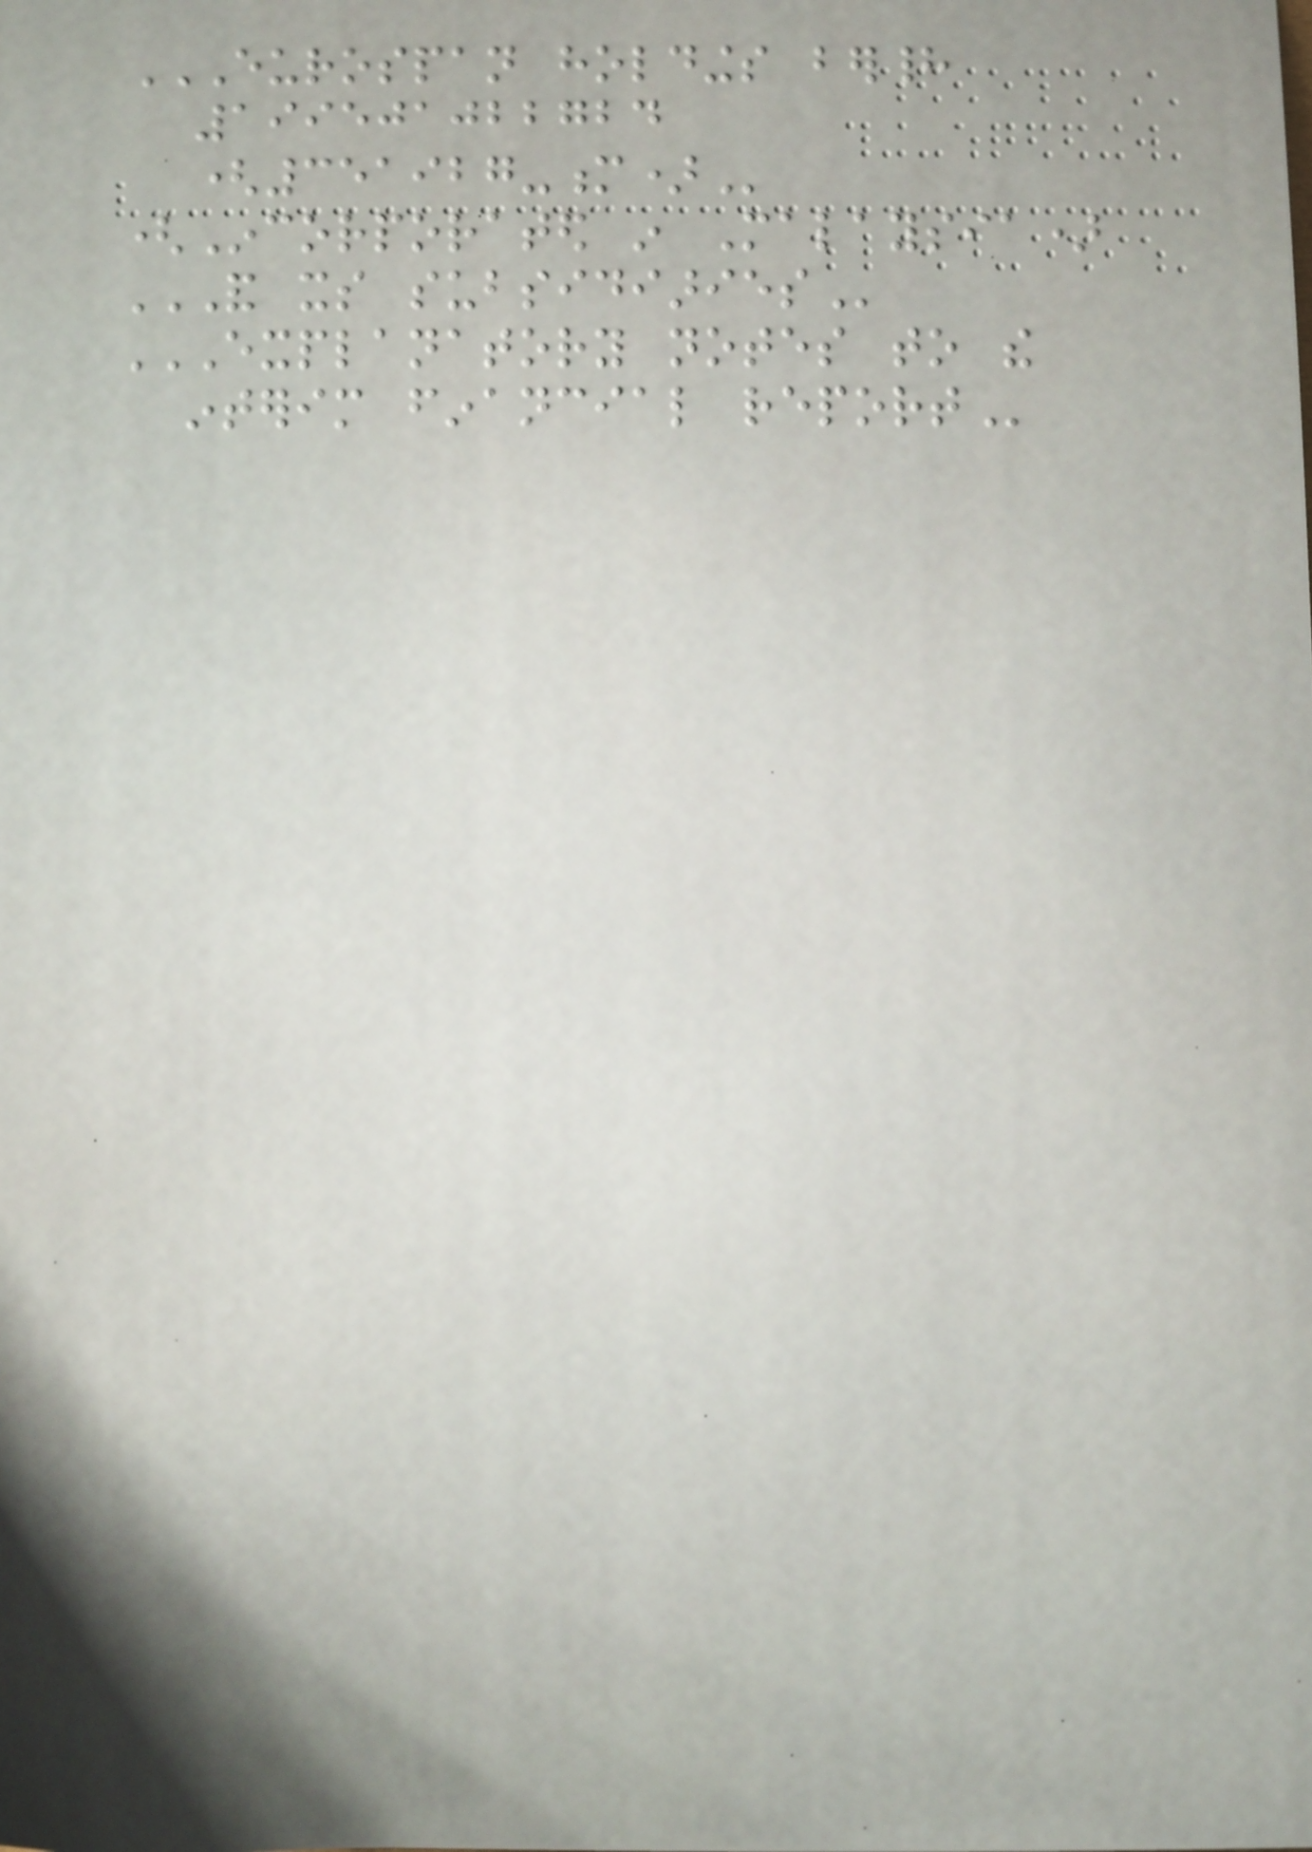EUROSPAN HOLDINGS BERHAD
199501022724
(351927-M)
(Incorporated in Malaysia)
AND ITS SUBSIDIARIES
EXPLANATORY NOTES TO THE
INTERIM FINANCIAL REPORT
